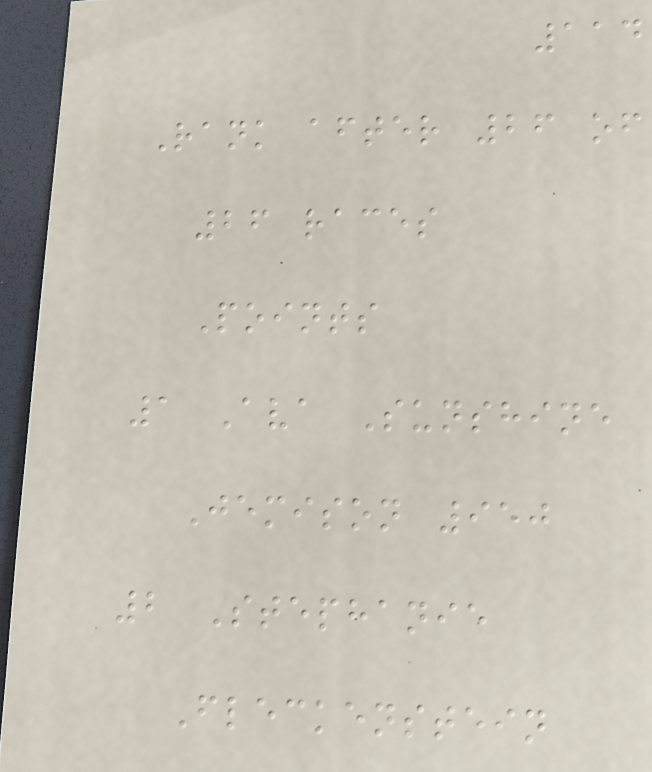114
Rank after 26 of
26 races
Points
1 Ava Sunshine
Jemison 950
2 Stephanie
Fleckenstein
